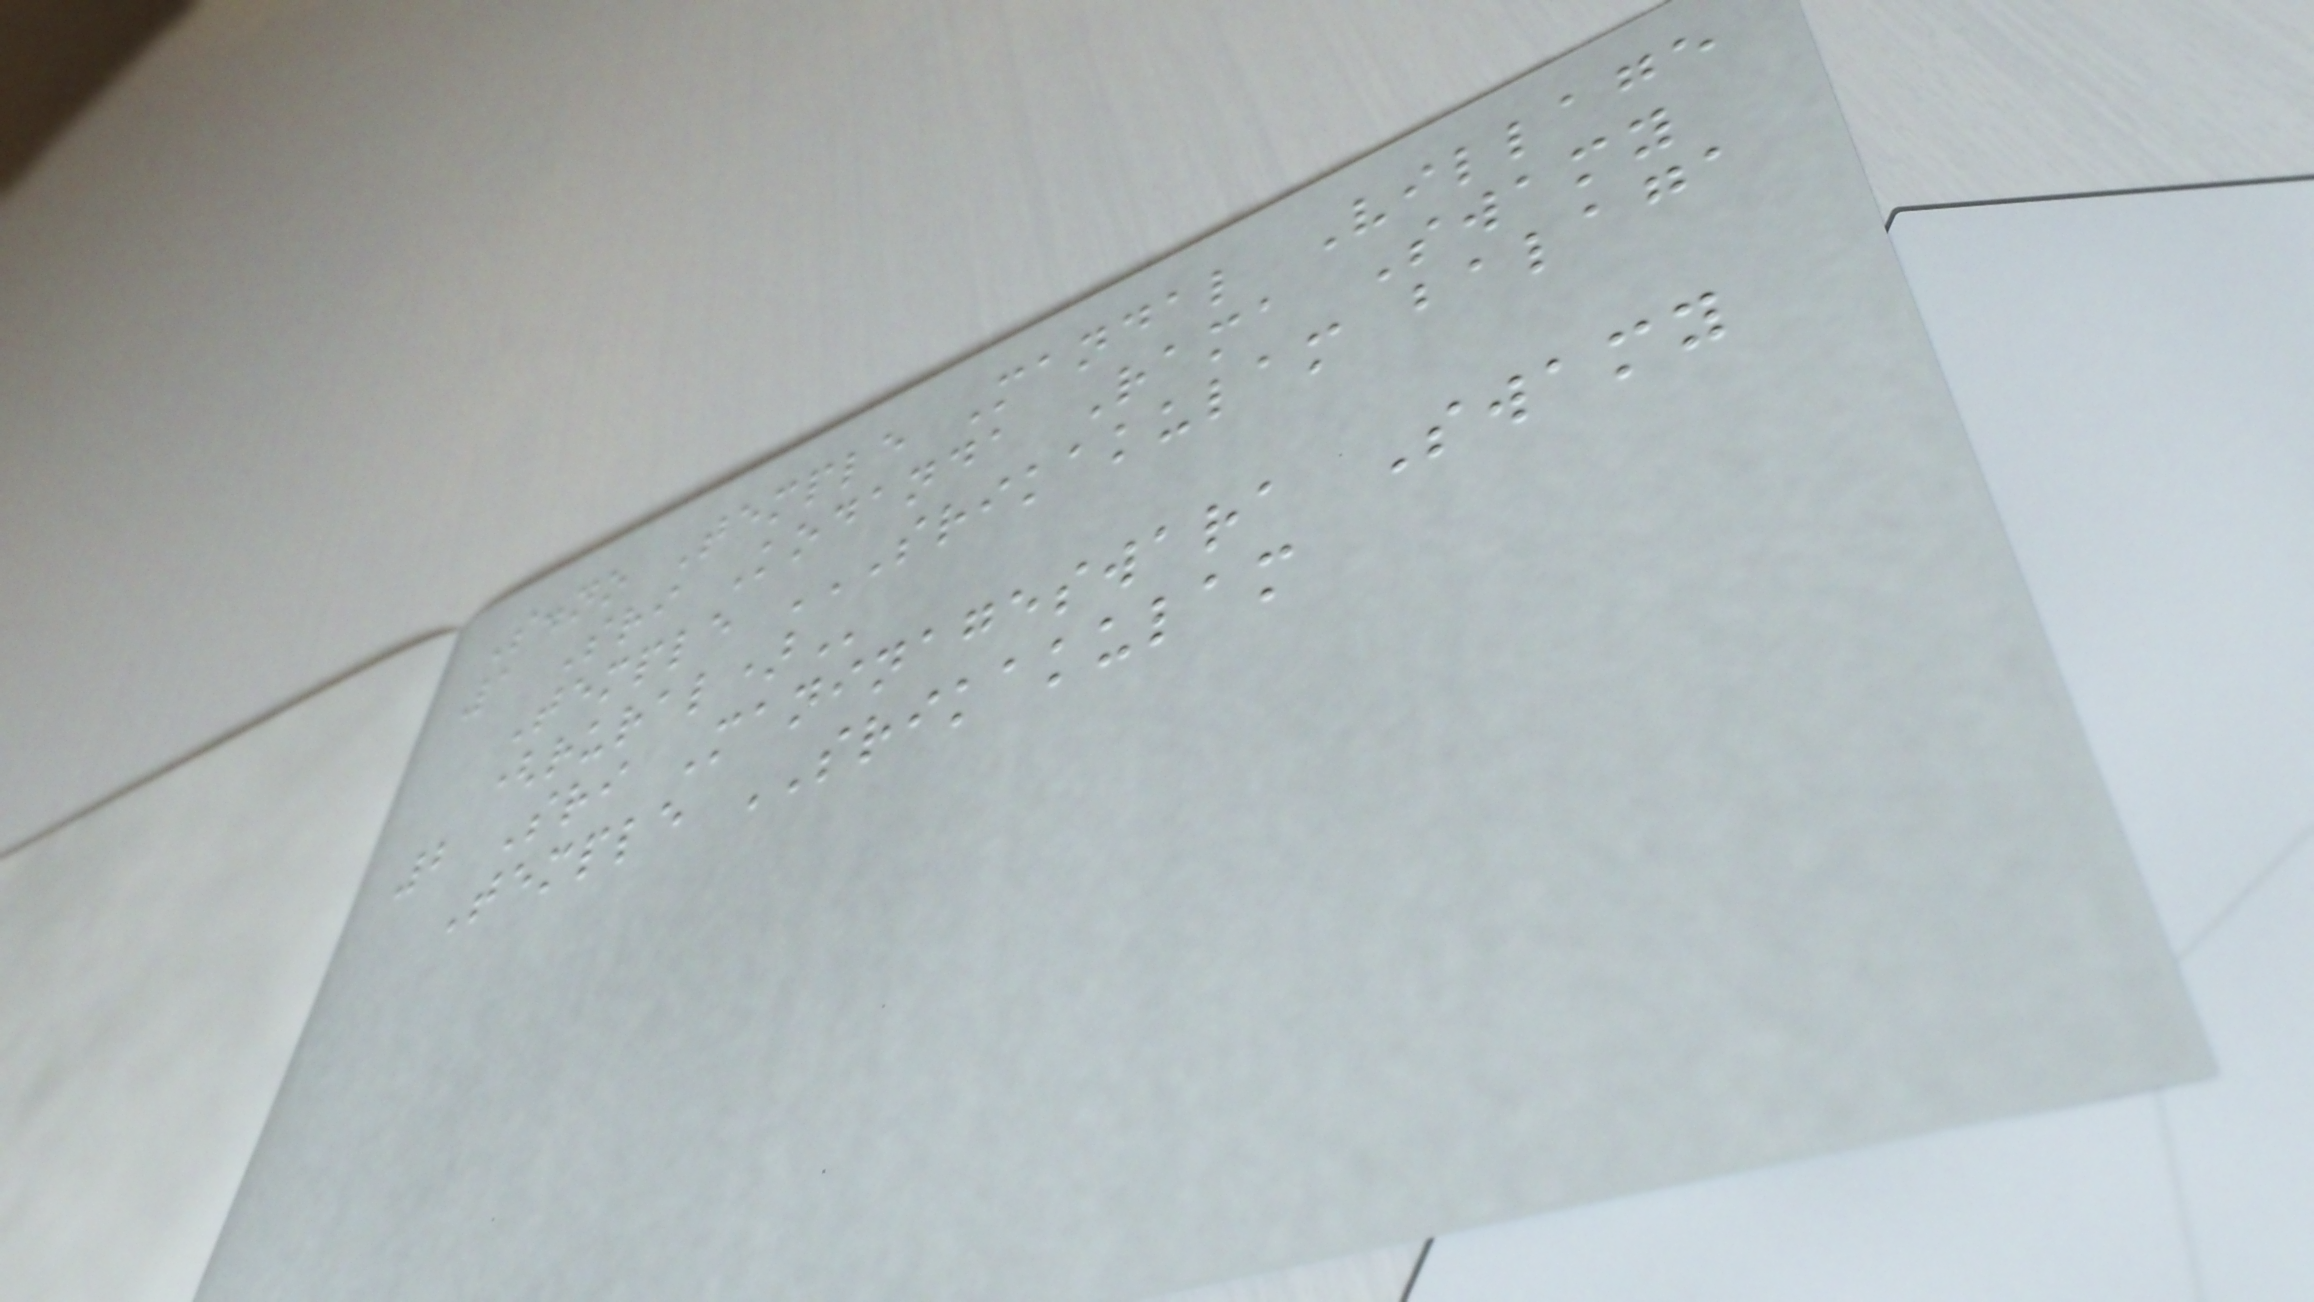S.no Temple Mandal Village
1 Sri Kodanda Rama Swamy
Temple SRIKAKULAM BALAGA
(RURAL)
2 Sri Maninageswara Swamy
Temple SRIKAKULAM
